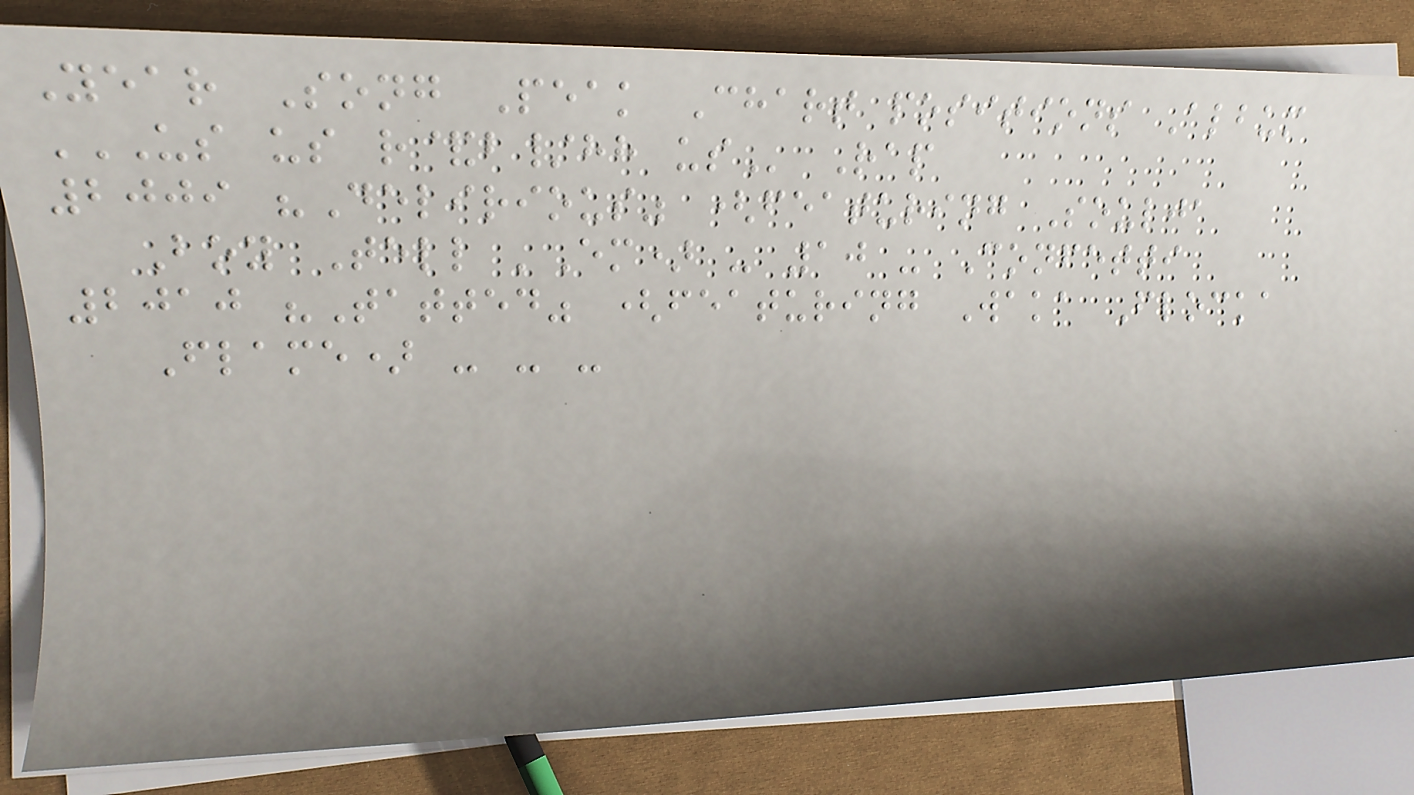Year Song Peak Chart positions Album
US US R&B/HH US Rap
2009 "Delirious" (featuring Soulja
Boy Tell 'Em) - 10 - Confetti
2010 "Tatted" (featuring Waka Flocka
Flame) - - -
